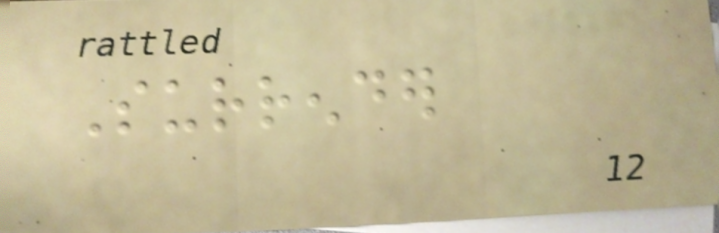Surrender
